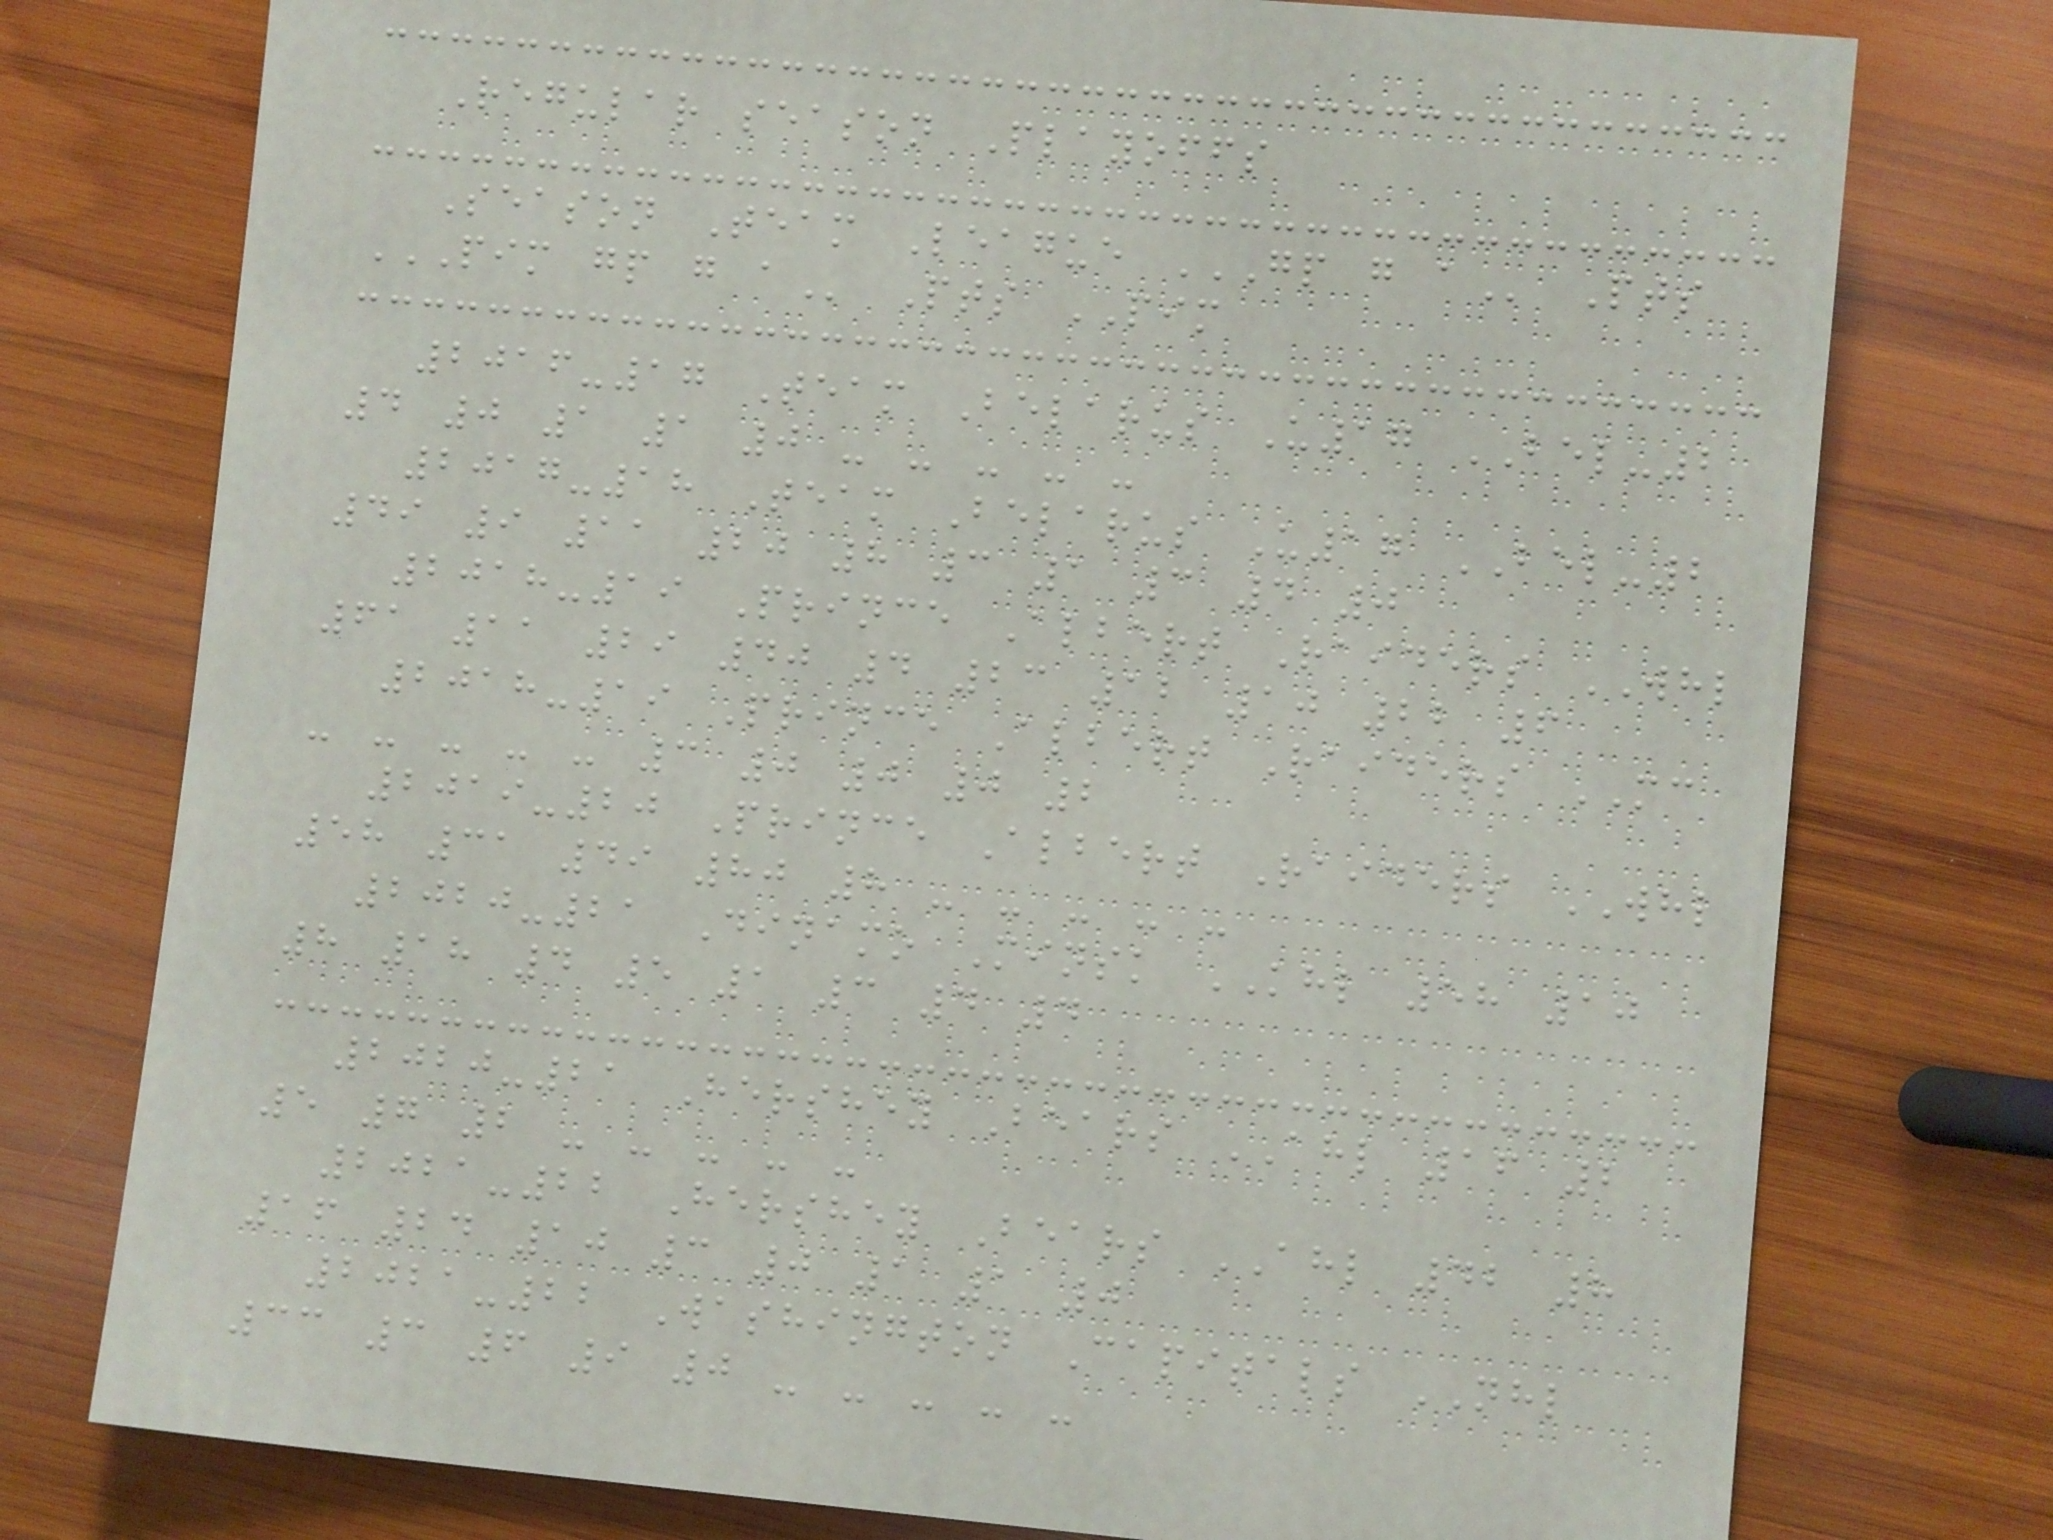Regular season Playoffs
Season Team League GP G A Pts
PIM GP G A Pts PIM
2016-17 Team Belarus U17 BEL-2
4 0 1 1 0 - - - - -
2017-18 Team Belarus U17 BEL-2
49 9 11 20 8 3 1 3 4 0
2018-19 Prince Albert Raiders WHL
61 11 29 40 4 23 12 10 22 6
2018-19 Prince Albert Raiders MC
- - - - - 3 0 0 0 2
2019-20 Prince Albert Raiders WHL
58 31 49 80 8 - - - - -
2020-21 Dinamo Minsk KHL 58 10
8 18 4 5 1 3 4 4
2020-21 Hershey Bears AHL 16 2
5 7 2 - - - - -
2021-22 Hershey Bears AHL 42 8
16 24 10 3 0 1 1 0
2021-22 Washington Capitals NHL
33 3 6 9 0 - - - - -
